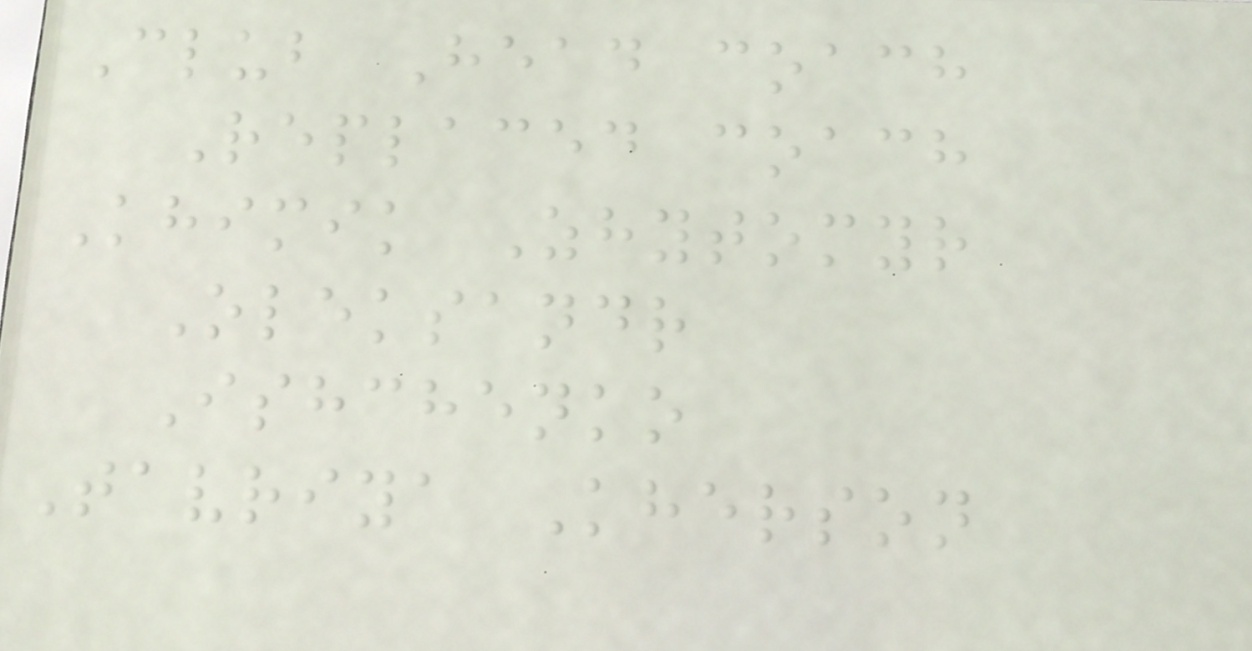Club Head coach
Replaced coach
Khimik Zhytomyr
Oleksandr
Ishchenko
Tavriya Kherson
